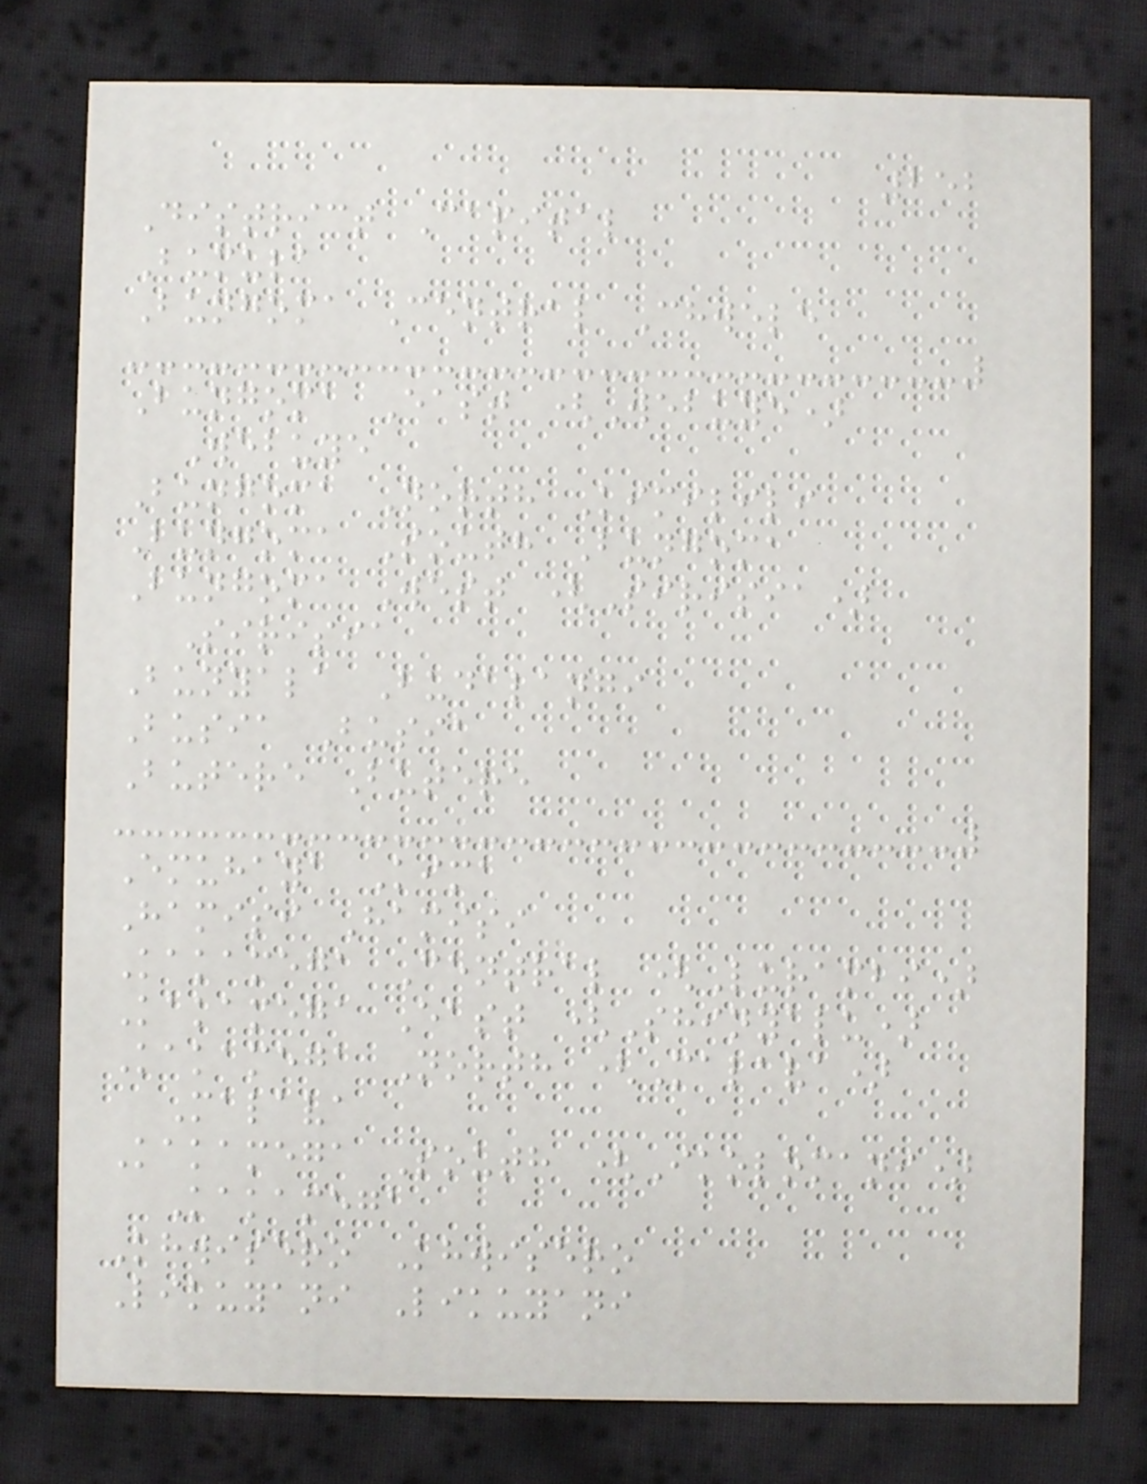252
District Capital
Bumula
Bungoma Central Chwele
Bungoma East (Webuye)
Webuye
Bungoma North Kimilili
Bungoma South Bungoma
Bungoma West (Sirisia)
Sirisia
Bunyala Budalangi
Busia Busia
Butere Butere
Emuhaya Kima
Hamisi Hamisi
Kakamega Central (Lurambi)
Kakamega East (Shinyalu)
Kakamega North (Malava)
Malava
Kakamega South (Ikolomani)
Kakamega
Khwisero Khwisero
Likuyani Likuyani
